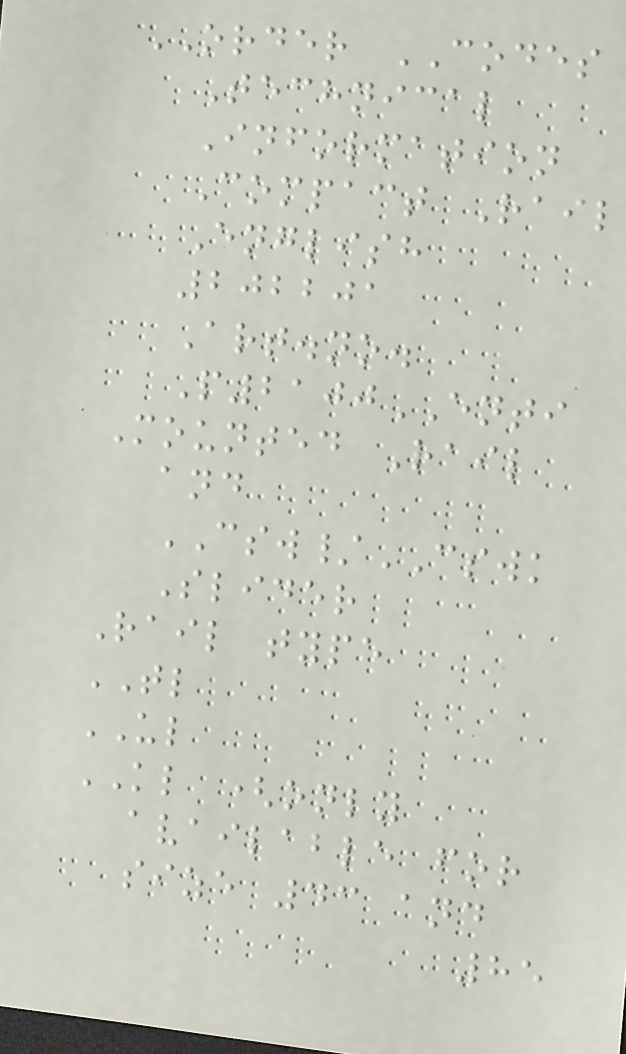ORDER CODES
Technical
Information
Compact Rail
English
202201
Art.no.
P2100ENTI
Mounted Rail
and
CSW/CSWK
Slider
Rail type
TL
UL
KL (only
available for
size 43 and
85
